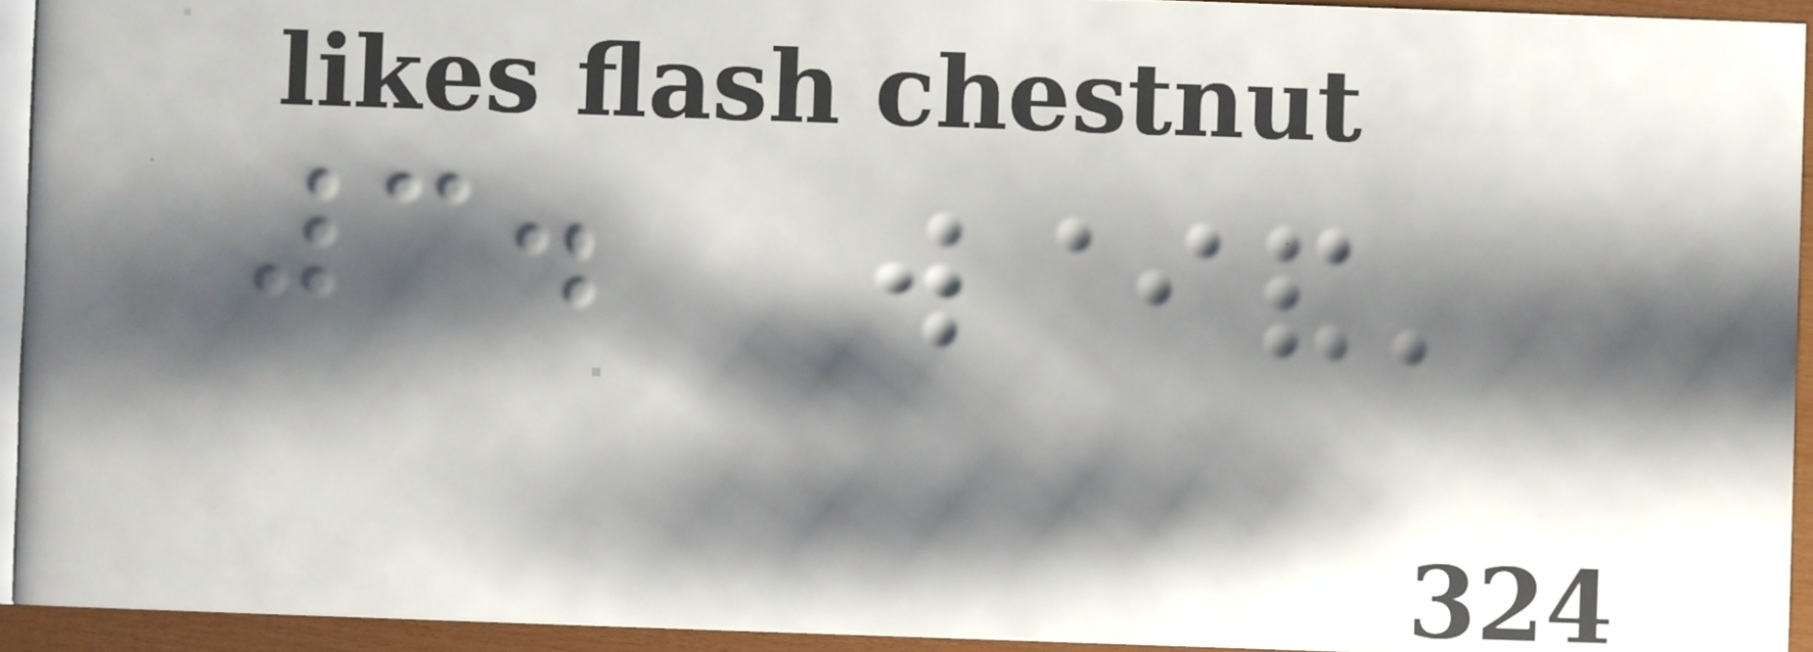3.
